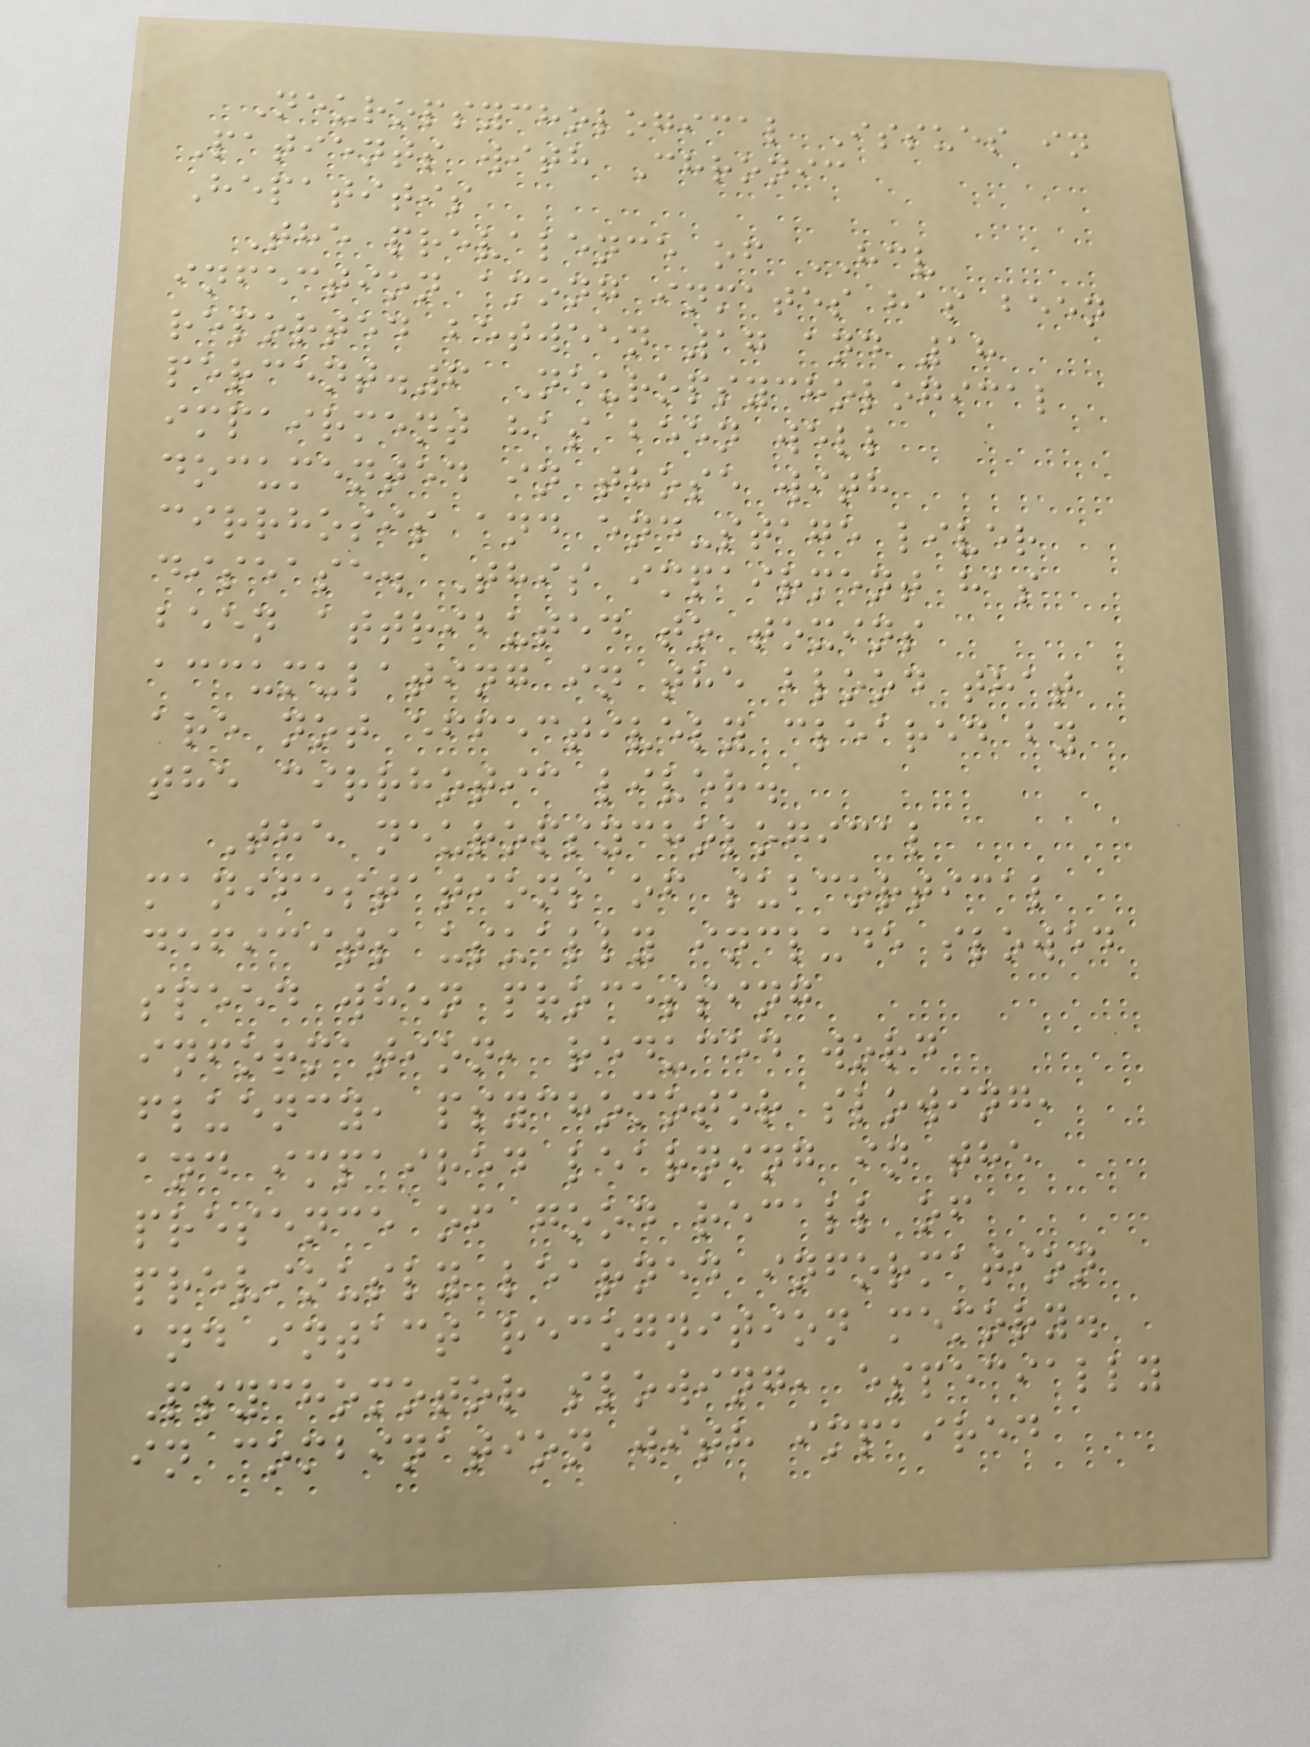Neuropsychological Issues in
Patients with Chronic
Hepatitis
The prevalence of HCV
infection among inmates has been
reported between 17 and 18
percent.6 Neuropsychological
impairment has been well
documented in those with
cirrhosis and end-stage liver
disease. This impairment has
been attributed to toxins
accumulating in the blood that
are not effectively cleared by
the cirrhotic liver.
The neuropsychological
manifestations of subcortical
deficits usually include slowed
speed when processing
information, reduced word
fluency, psychomotor slowing,
and impaired learning in the
presence of good recall of
previously learned information
and intact recognition memory.
Psychomotor slowing, especially
in combination with impaired
